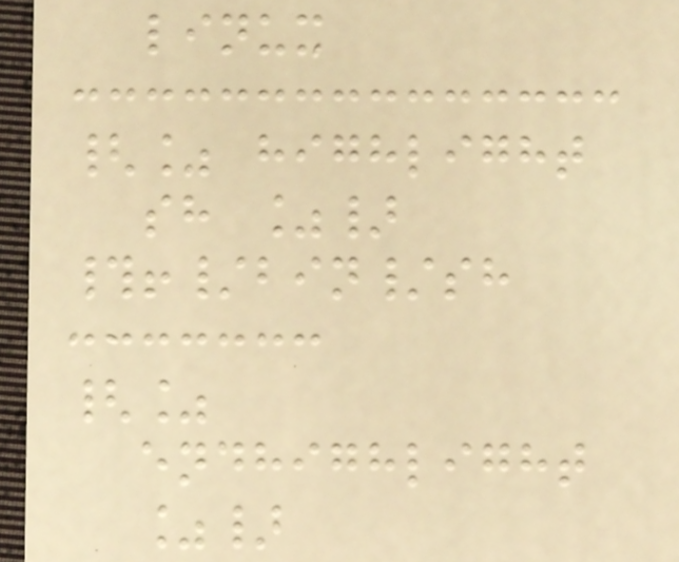linux
{% highlight
sh %}
#!/bin/sh
{%
endhighlight
%}
